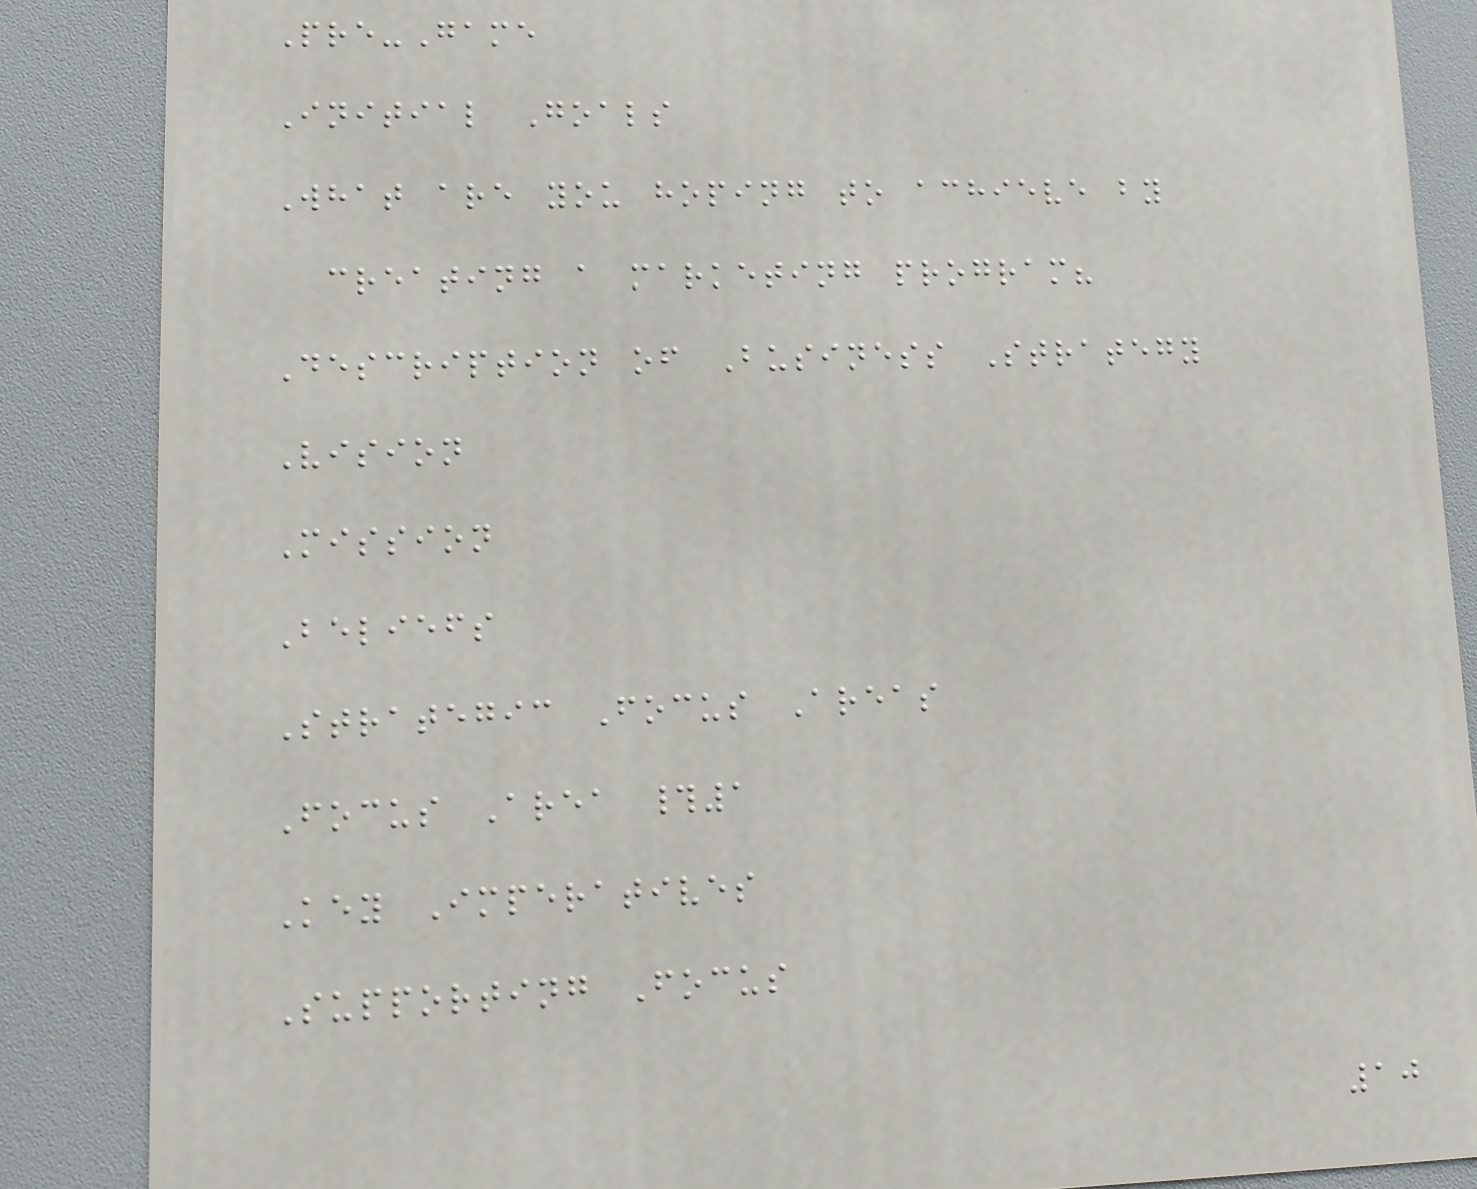Pre-Game
Initial Goals
What are you hoping to achieve by
creating a marketing program?
Description of Business Strategy
Vision
Mission
Beliefs
Strategic Focus Areas
Focus Area #1
Key Imperatives
Supporting Focus
10
